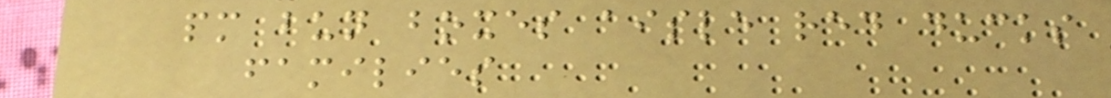pm bun boxes aisle red ducks
families
